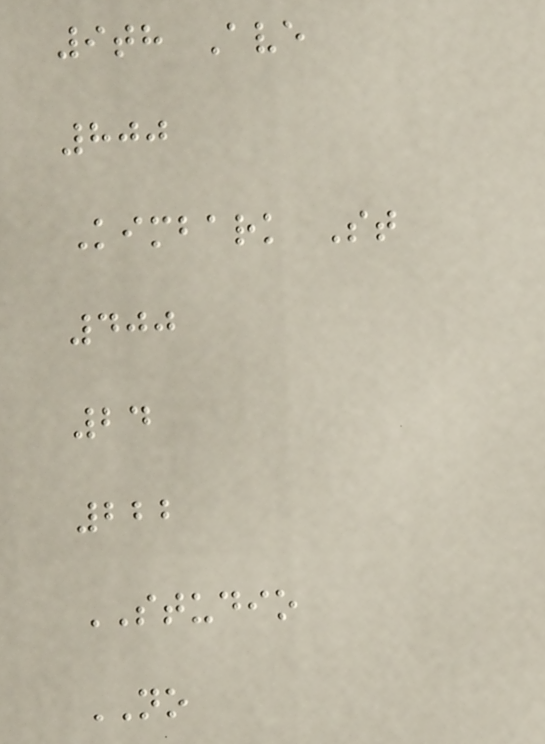9th Ave
800
Kimbark St
400
24
222
STUDIO
NO
